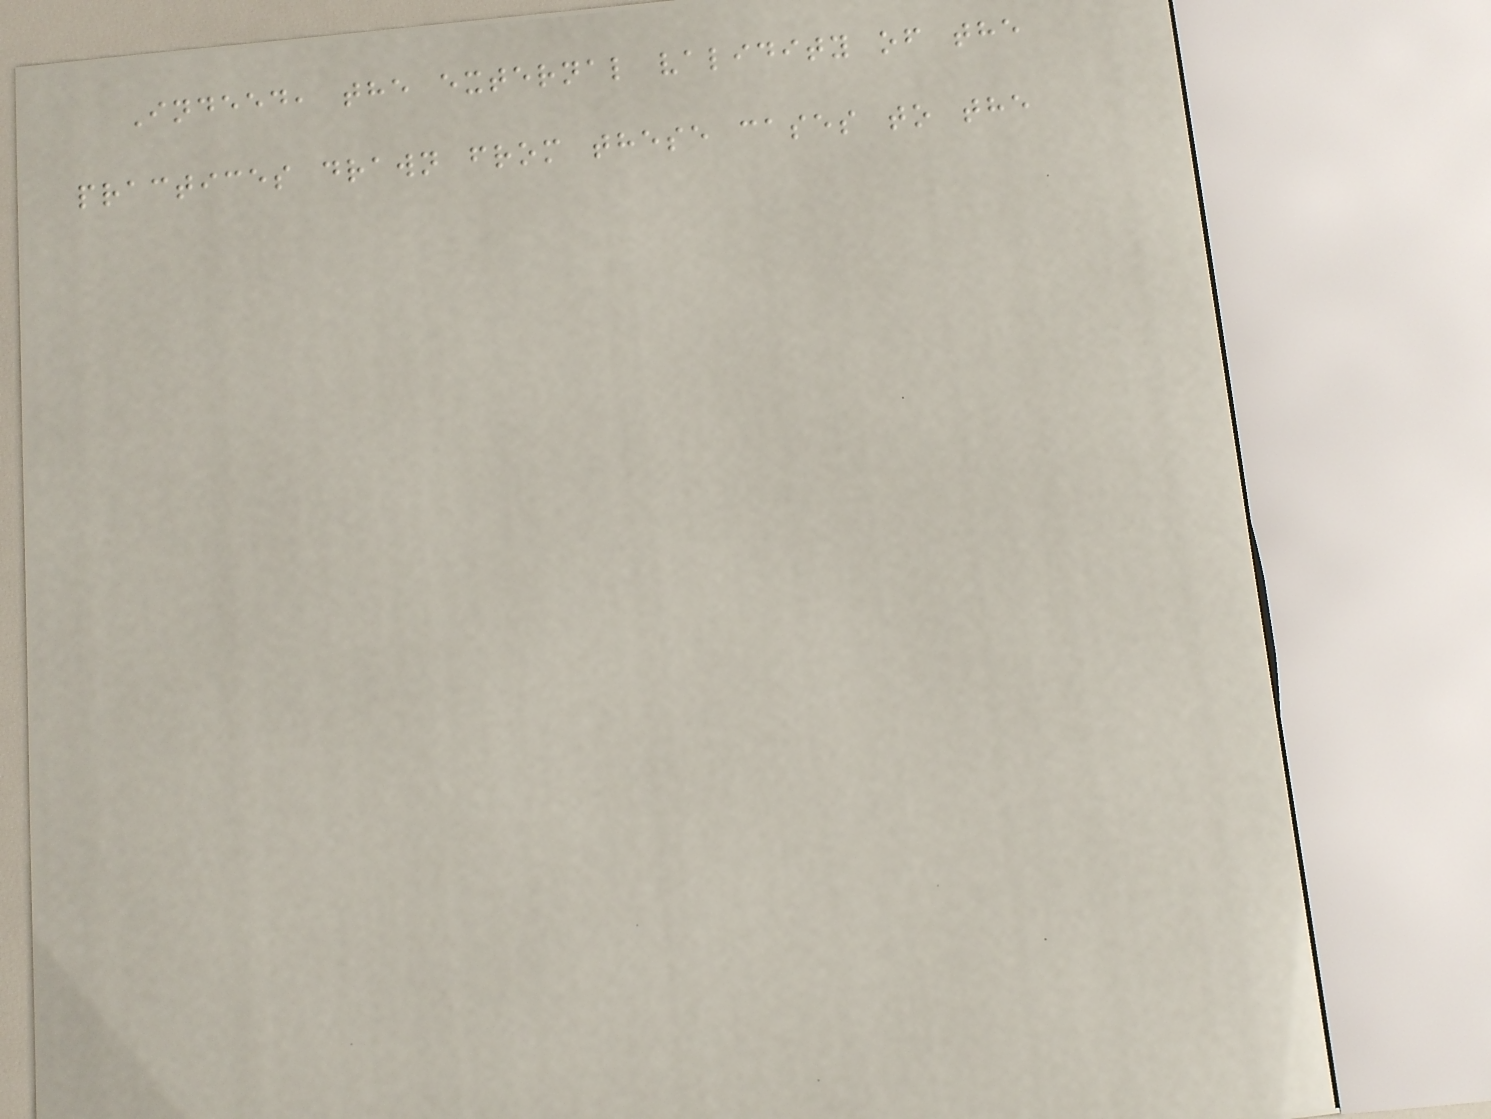Indeed, the external validity of the
practices drawn from these cases to the
